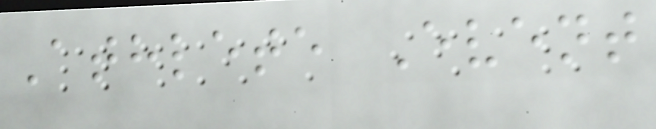Athlete Event
